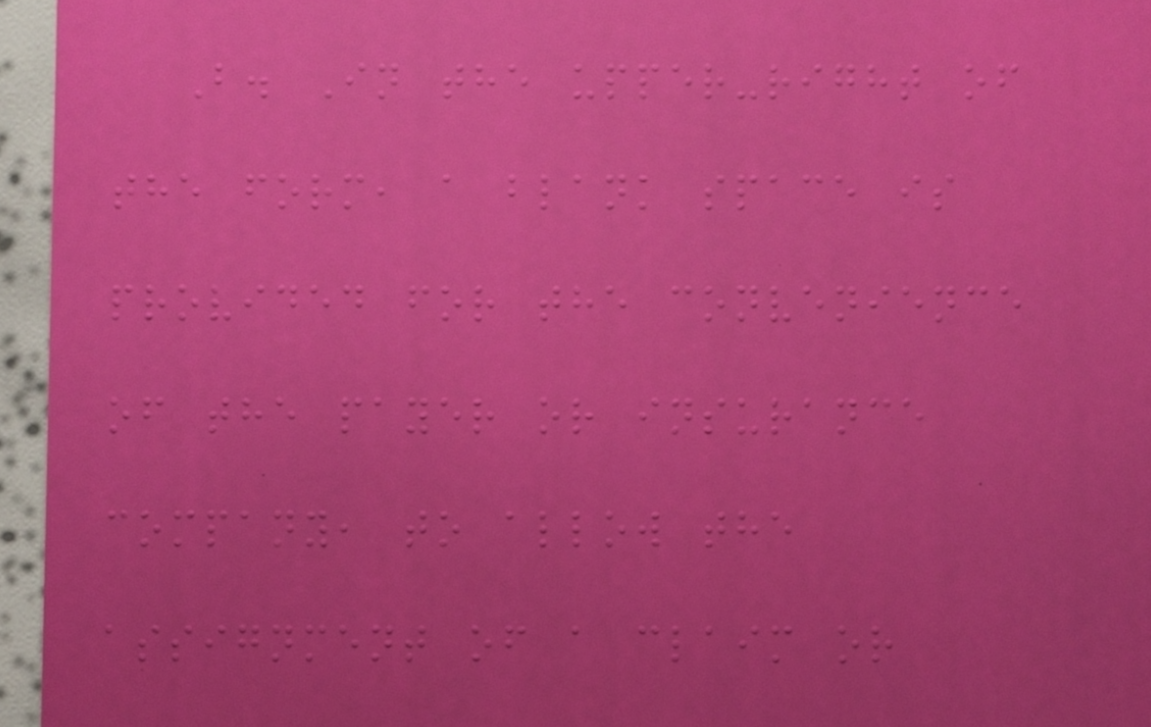B. In the upper-right of
the form, a blank space is
provided for the convenience
of the payer or insurance
company, to allow the
assignment of a claim or
